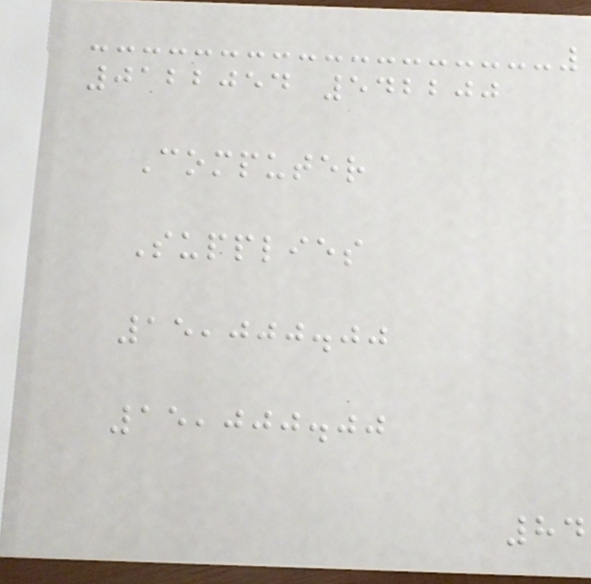0122054 542200
Computer
Supplies
15,000.00
15,000.00
84
